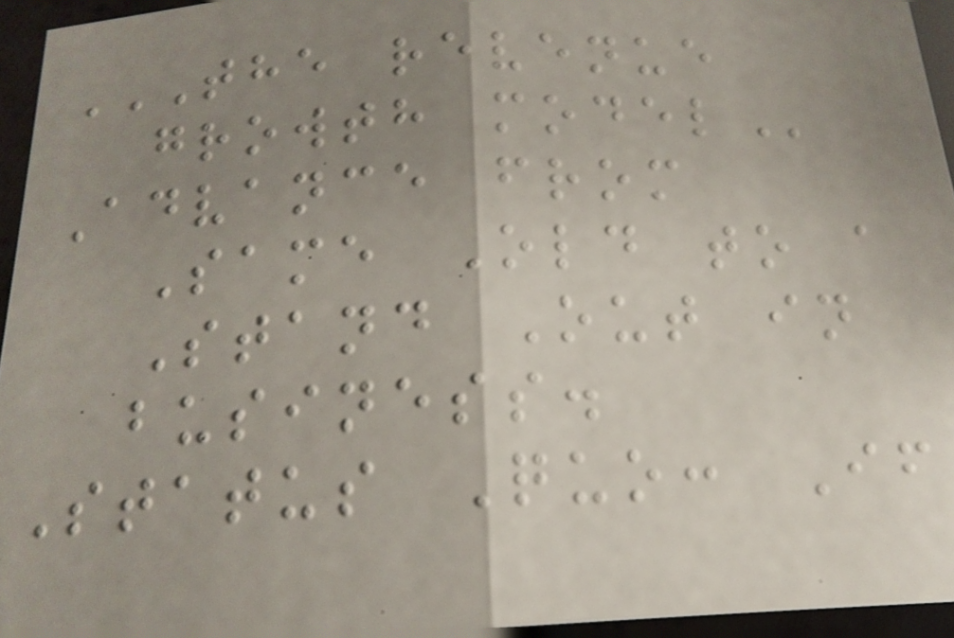THE REVENUE
GROWTH MODEL
Advance from
Same Old to a
Stand Out in
business.
Status Quo: If
